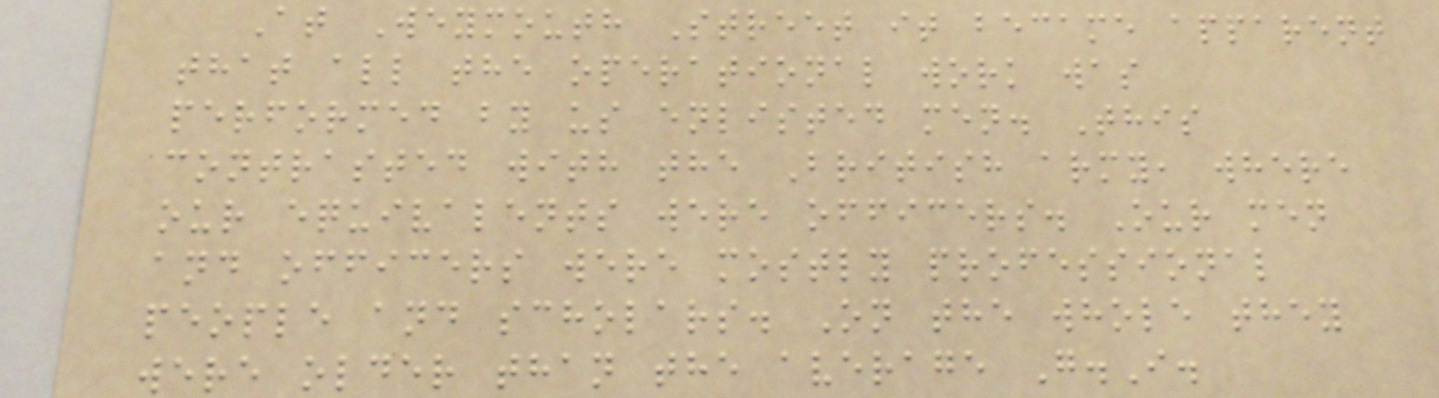At Weymouth Street it became apparent
that all the operational work was
performed by us enlisted men. This
contrasted with the British army, where
our equivalents were officers. Our men
and officers were mostly professional
people and scholars. On the whole they
were older than the average G.I.
